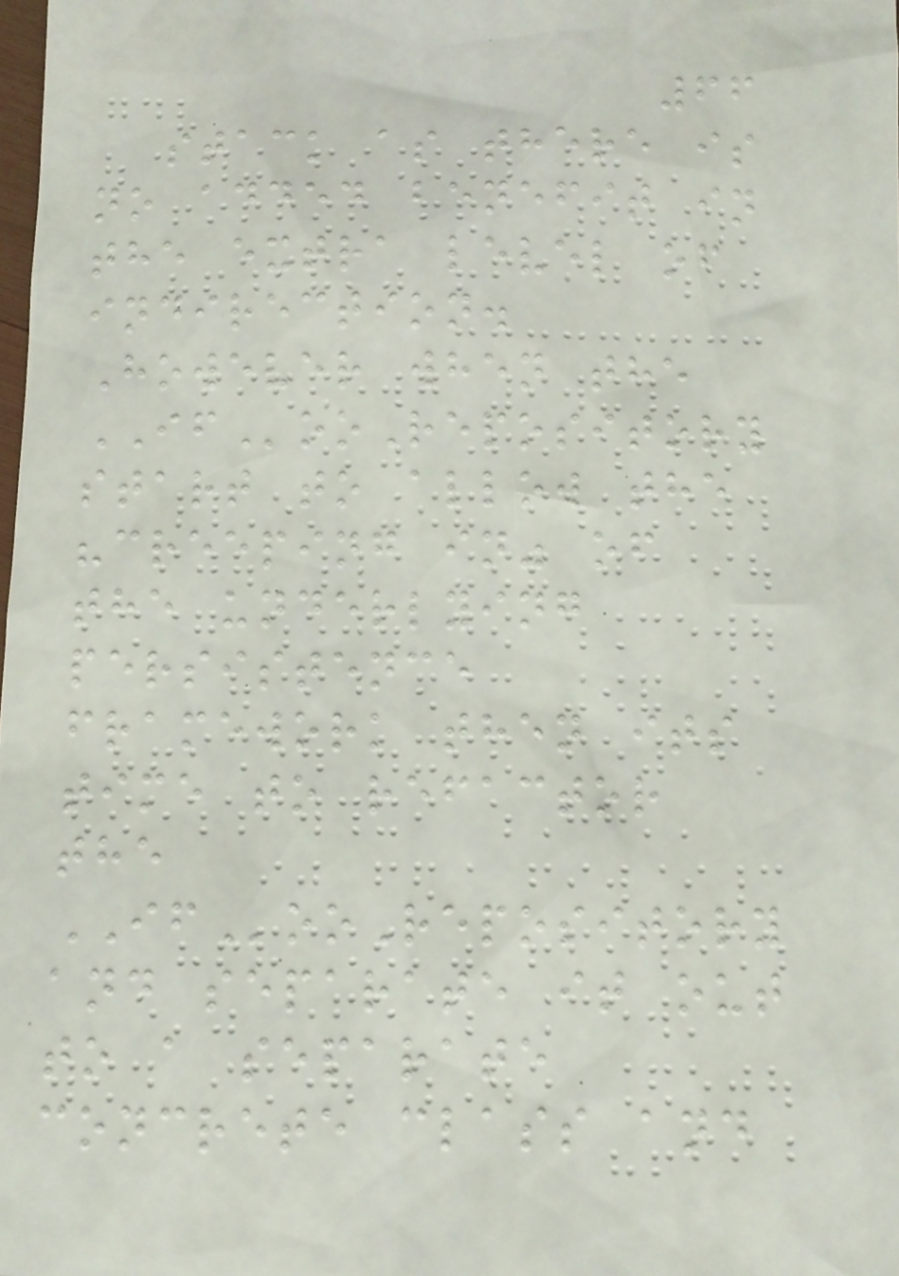66
stack as there is
no added benefit in
the extra level of
indirection.
However when the
IFooRepository
start to allow the
"creeping in" of
the underlying
persistence
framework then its
time to refactor
the
IFooRepository
and separate it out
to a separate
concrete class and
